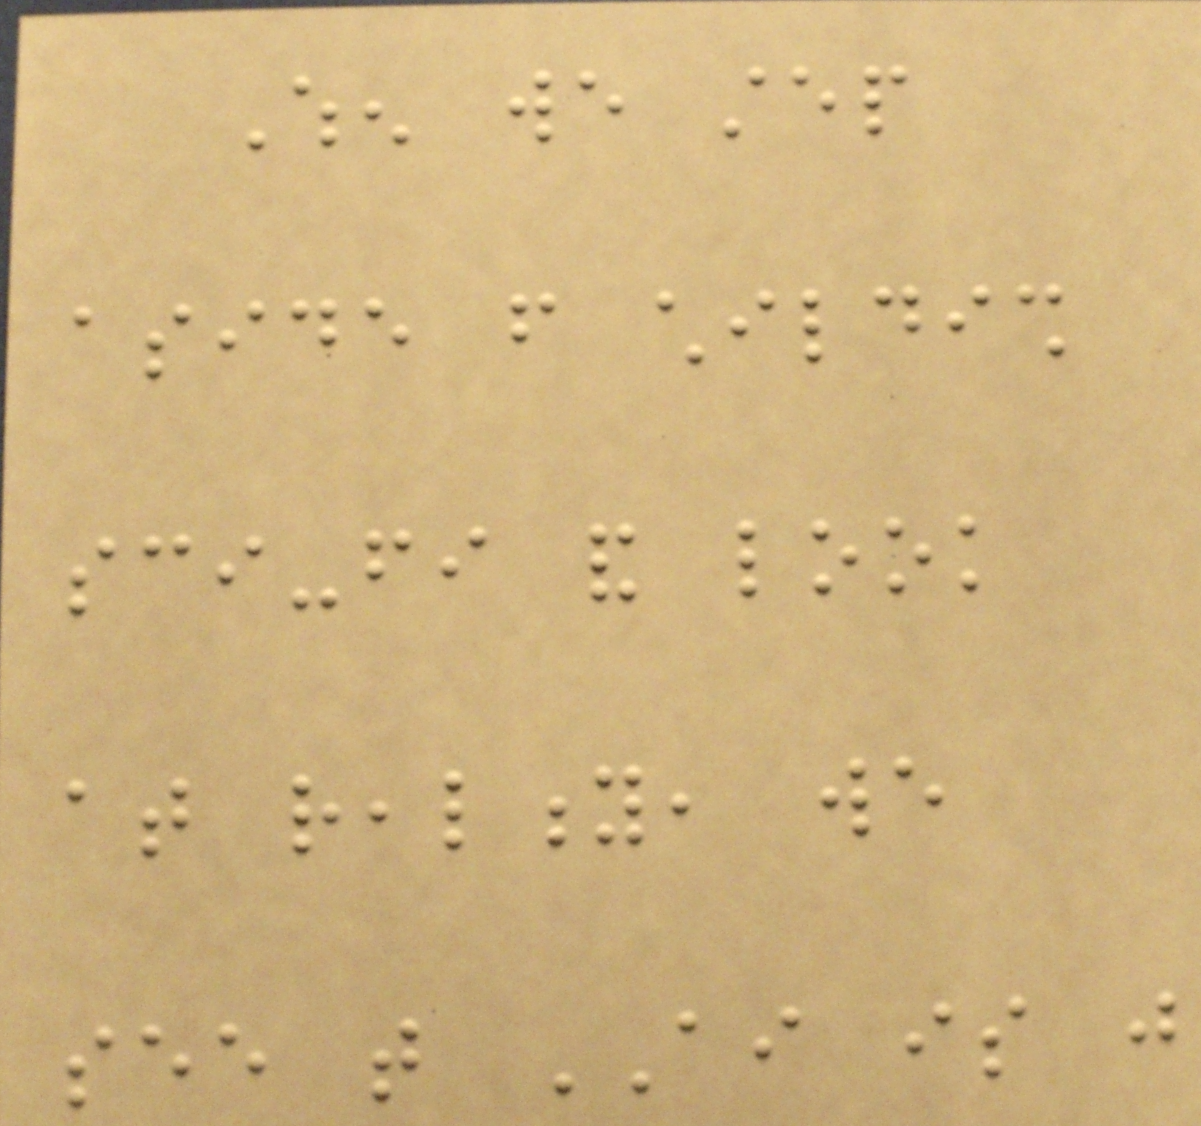When we step
aside from childish
sci-fi and look
at reality, we
see that AI is just
